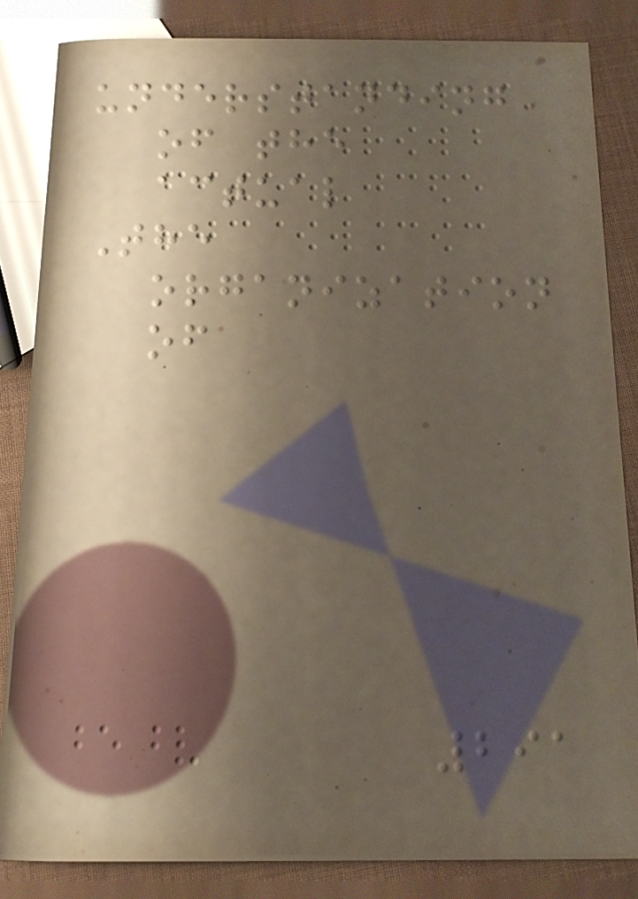understanding
of the
actual
The
organization
of
291
